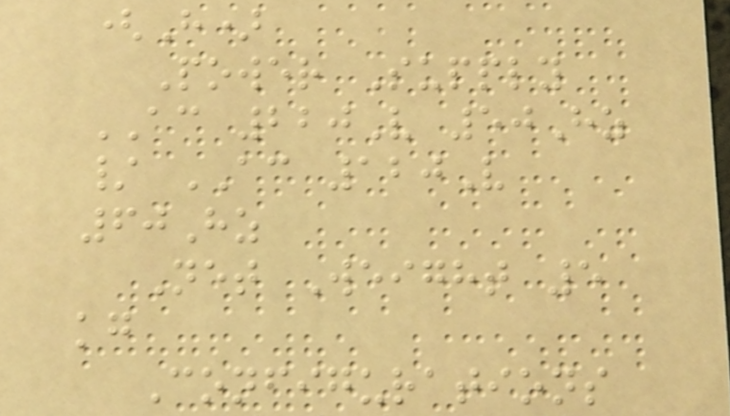(H)
Power Supply
AC 220V 50Hz
/ AC 120V
60Hz
Net Weight 5
kg
Configurations
